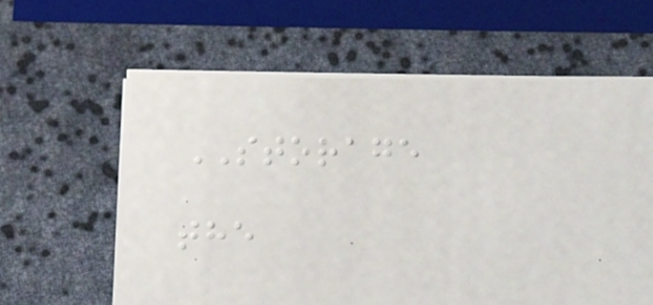STORAGE
the
